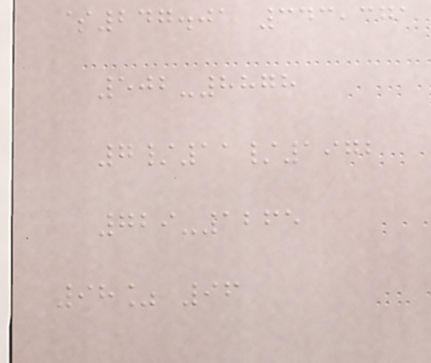$247.01 343,371
502-8878
7/11/1972
729-1265
98% 96
